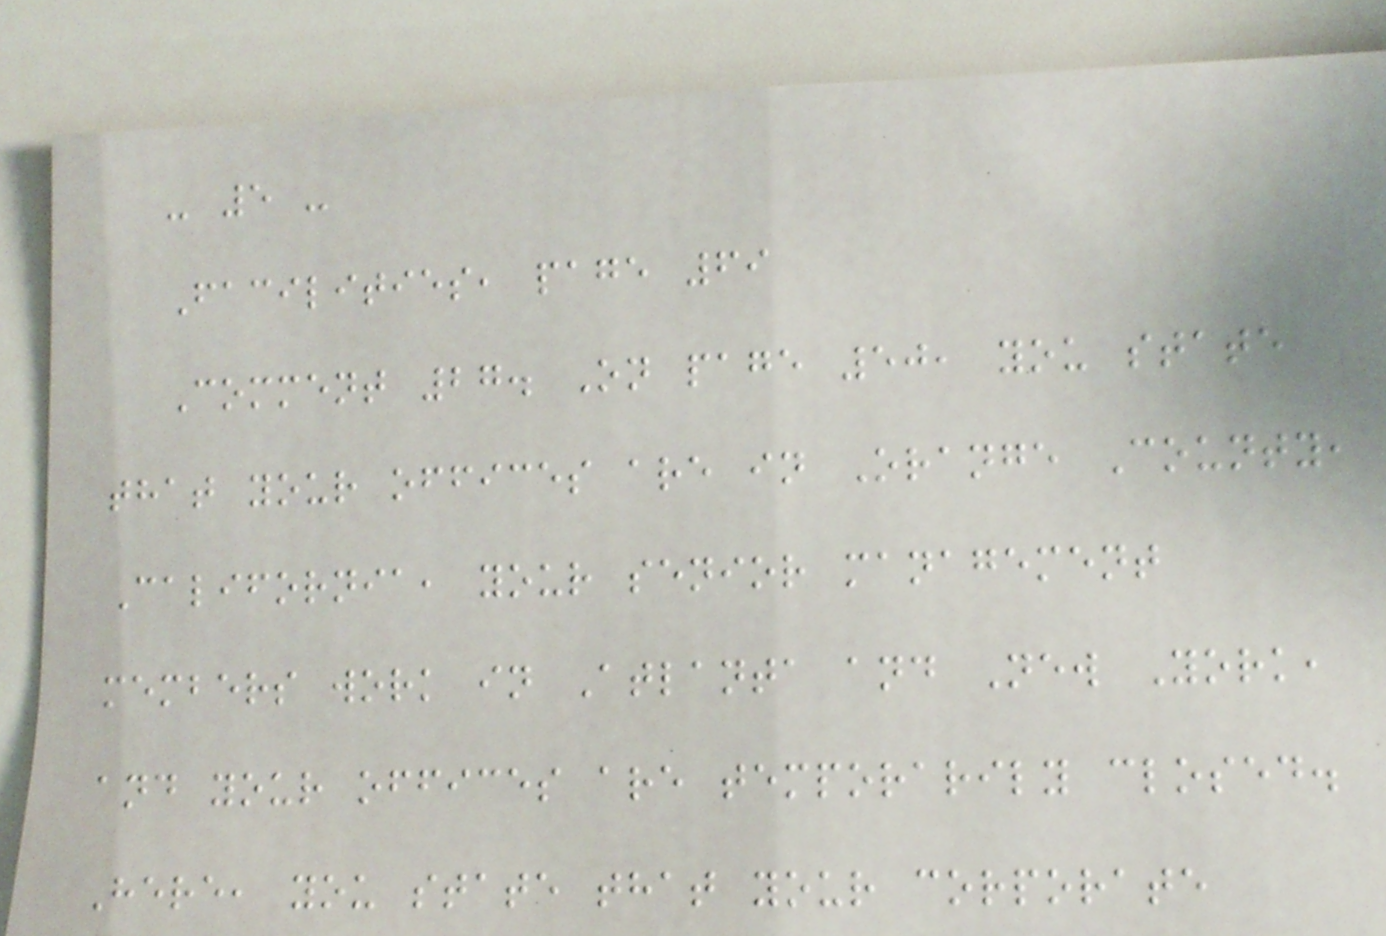- 5 -
Facilities, page 69
Comment 27. On page 50, you state
that your offices are in Orange County,
California, your senior management
members work in Atlanta and New York,
and your offices are temporarily closed.
Here, you state that your corporate
